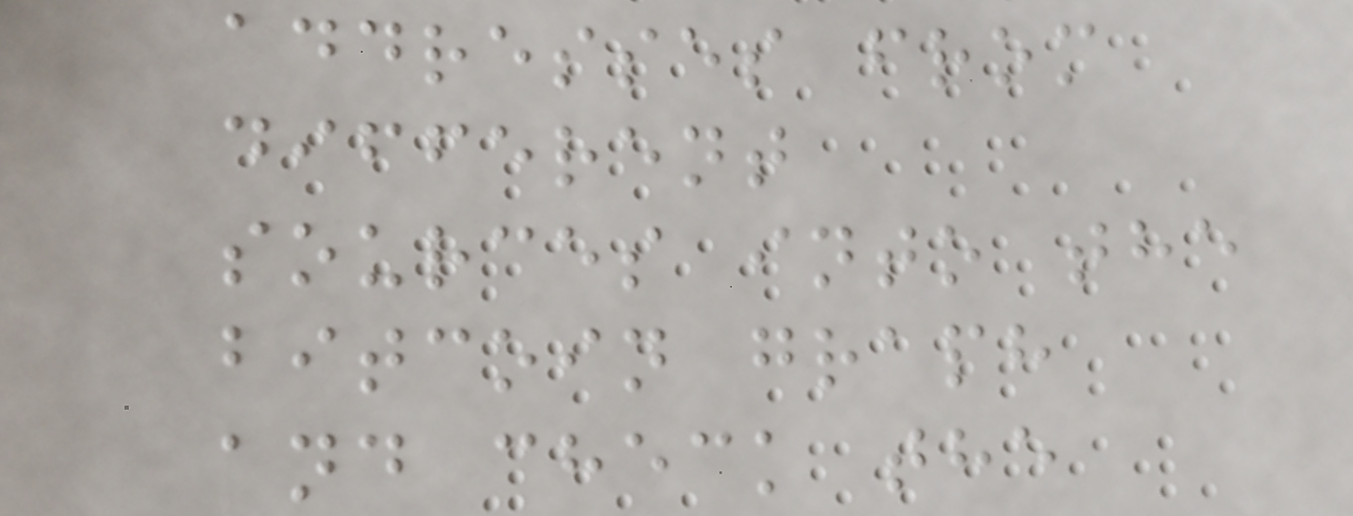addresses from
different
sources into the
bitcoin graph
and check the
